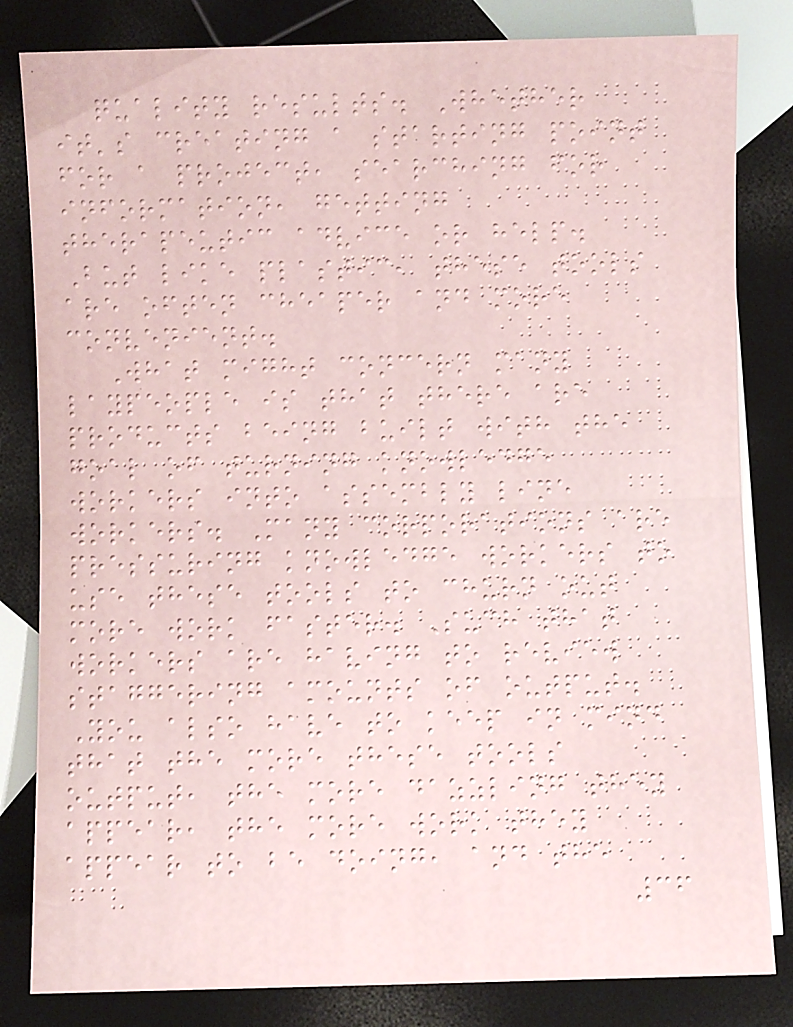quality results. Whether
it's creating a starting point
for a project, searching for
information, getting
therapeutic advice or help.
But like plastic, these tools
are often cheaper and more
convenient.
What might concern many
laypeople is that there are
products being built with the
goal of turning knowledge
workers into assembly line
workers. Many corporations are
pressuring knowledge workers to
use these tools to churn out
more work faster. Such that
workers are having to review
staggering amounts of output.
You also have to keep in mind
that the more these tools
output, the more dazzling they
appear, the more work they
appear to be doing, and the
36
